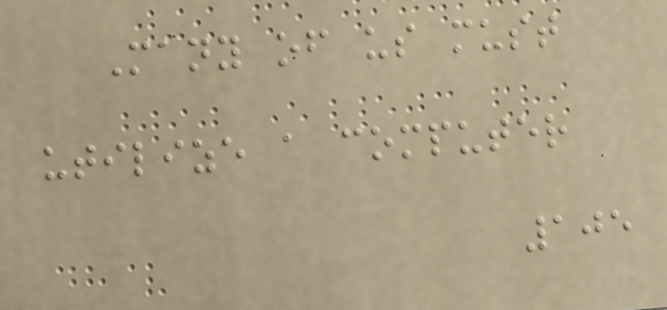Many of us must
utilize a computer
105
